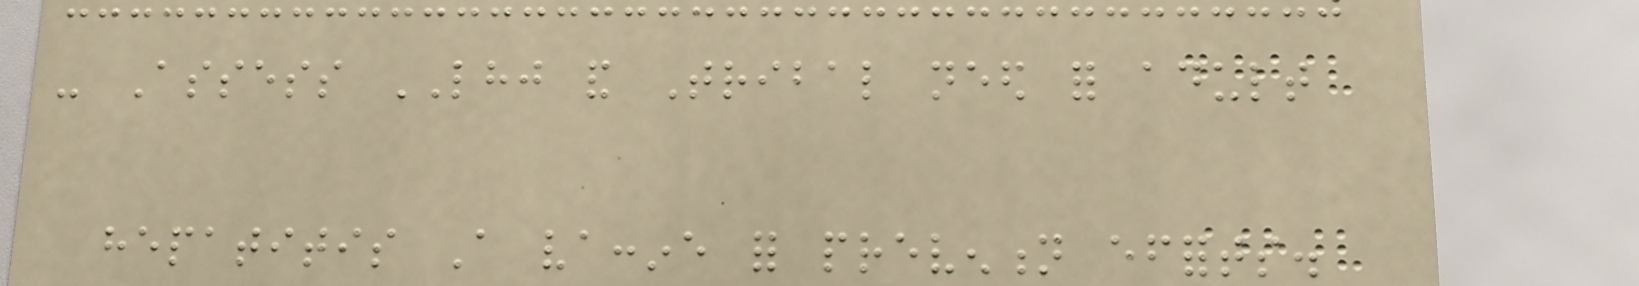- Assess LHJ and Tribal need for adult
hepatitis A vaccine for prevention efforts.
